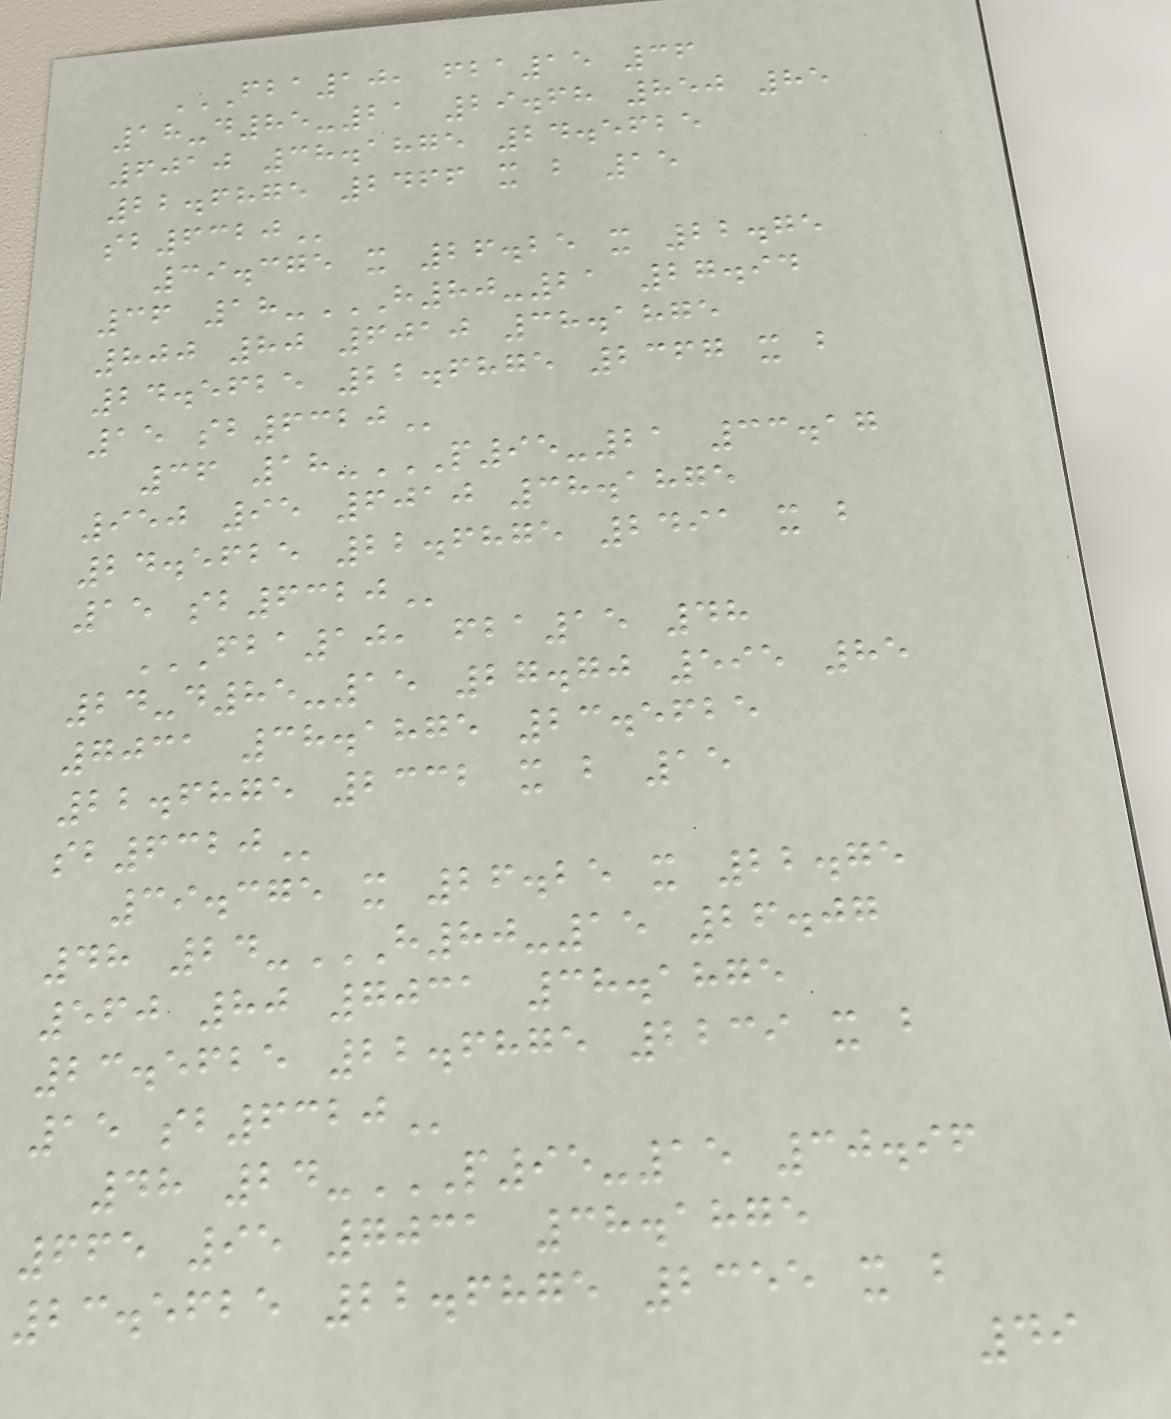FBA10, FBA15 36
18-D85-21 29.68 850 85
6010 38.1875 24.5625
22.6875 2466 X B 15
SB6320
39.375 x 26.25 x 22.75
36 18-H80-21 27.94
800 80 6010 38.1875
24.5625 22.6875 2367 X B
15 SB6320
36 18-P95-21 33.17
950 95 6010 38.1875
24.5625 22.6875 2491 X B
15 SB6320
FBA10, FBA15 48
24-D85-15 27.70 595 85
7031 38.1875 23.5625
22.6875 2332 X B 15
SB6320
39.375 x 26.25 x 22.75
48 24-H80-15 26.07
560 80 7031 38.1875
23.5625 22.6875 2239 X B
15 SB6320
48 24-P95-15 30.96
665 95 7031 38.1875
23.5625 22.6875 2355 X B
49
